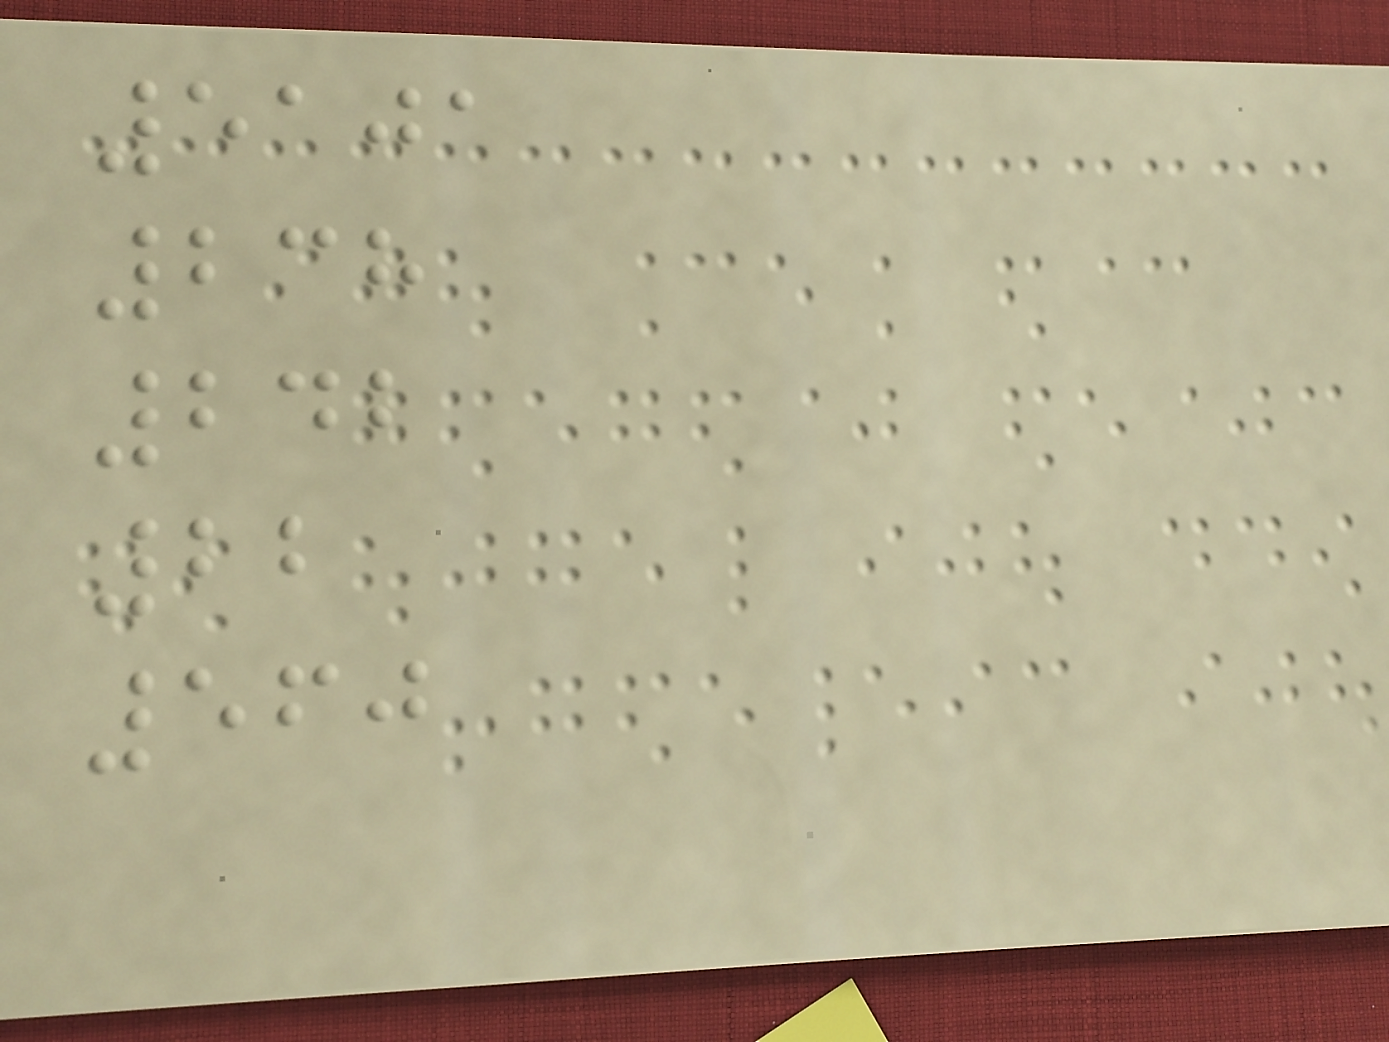5101
238
242
22
560
